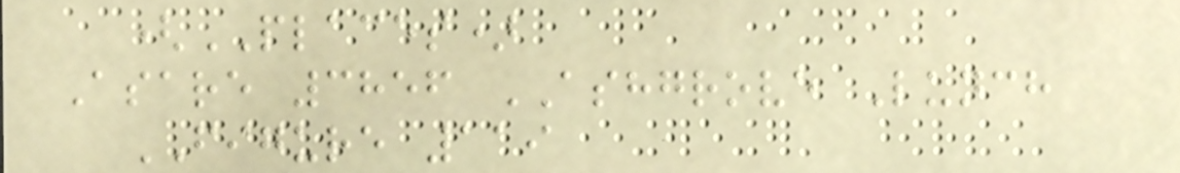(PLACES)
Asare 3856 ASHGROVE Lunch
FIGURE 119
